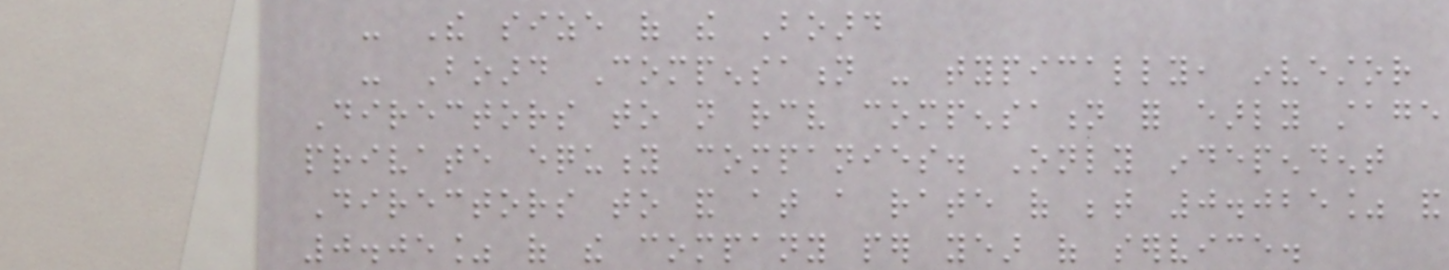- The size of the Board
- Board Compensation - typically, investor
Directors to not receive compensation for early stage
private equity companies. Only independent
Directors to and at a rate of between 0.025% and
0.05% of the company per year of service.
